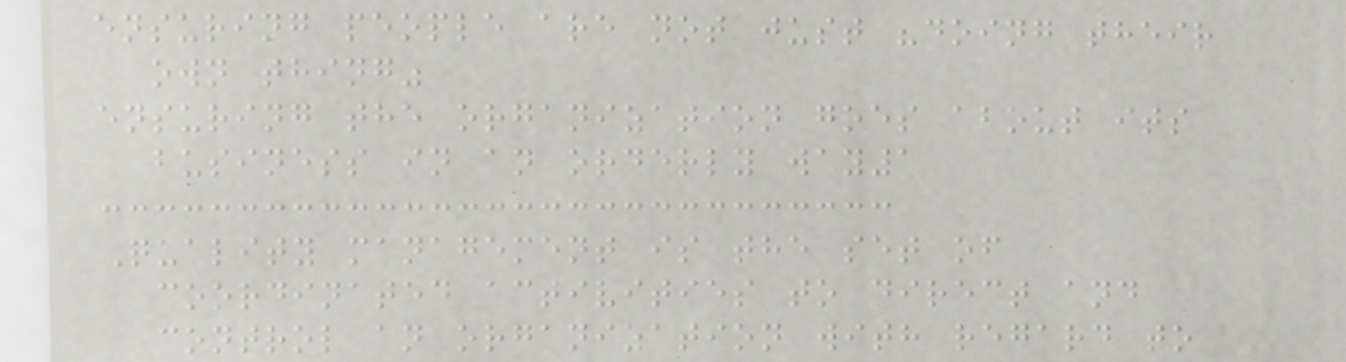ensuring people are not just "doing their
own thing"
ensuring the organization goes about its
business in an orderly way1
Quality management is the set of
coordinated activities to direct and
control an organization with regard to
